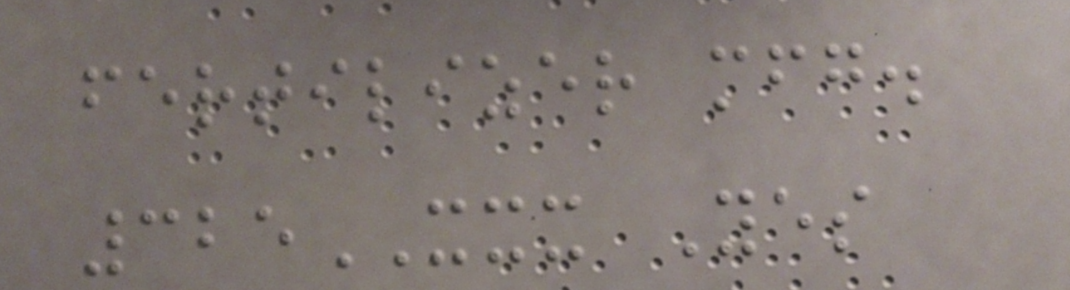fertilizer mfg.
325XXX Yes
